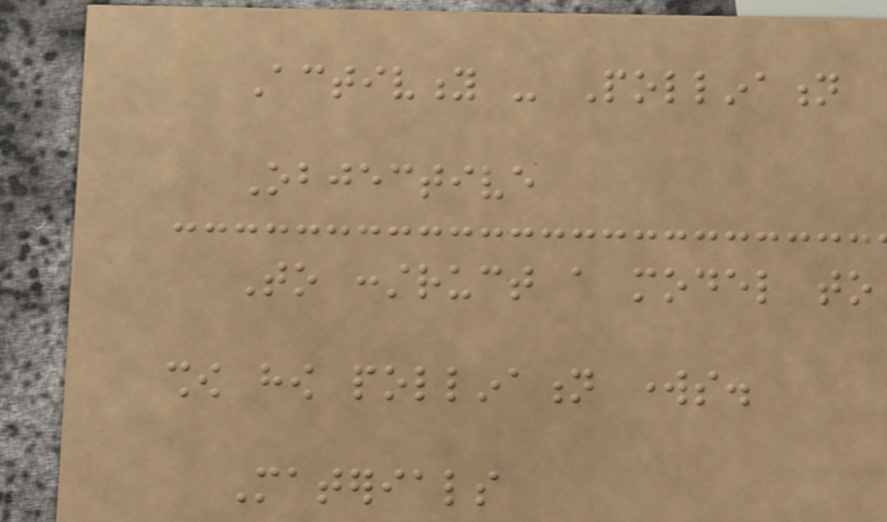Activity - Pollination
Objective
To construct a model to
show how pollination works.
Materials
